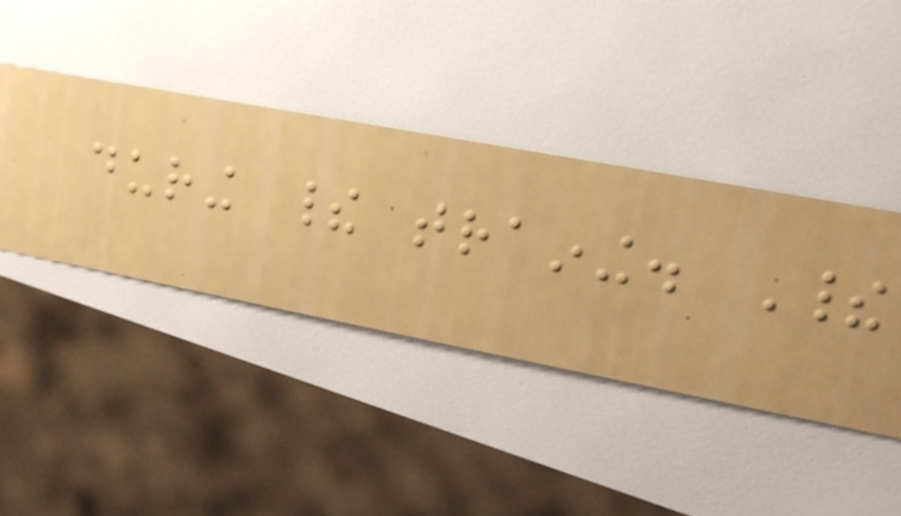during their training. Their
